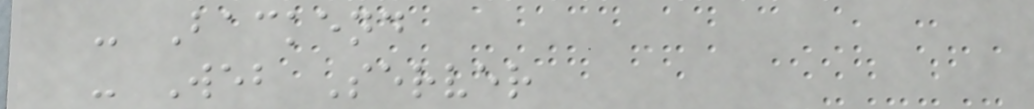- Backend
- Web Server
